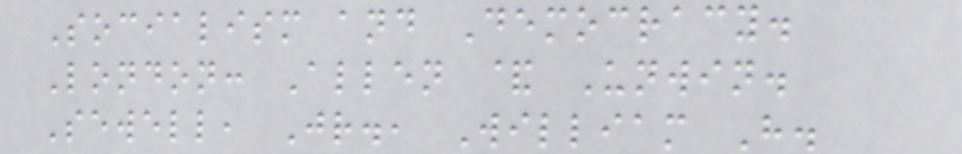Socialism and Democracy.
London: Allen & Unwin.
Sewell, Jr., William H.
